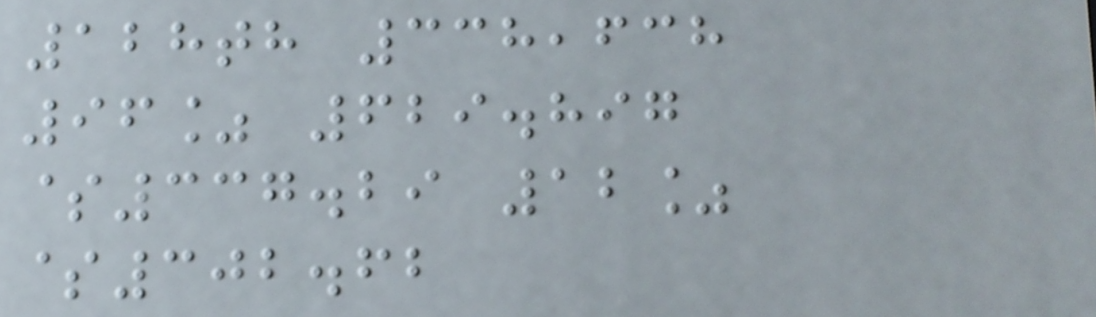128th 338,638
96% 629.897
$337.29 12%
$302.62
